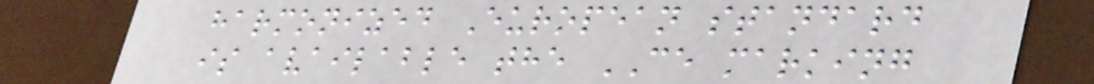harmonized European standard
is available the CE marking
